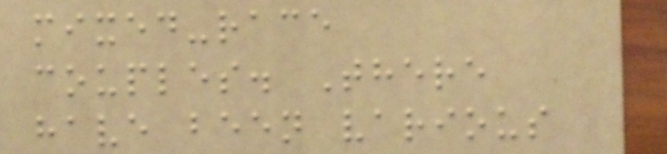mixed-race
couples. There
have been various
